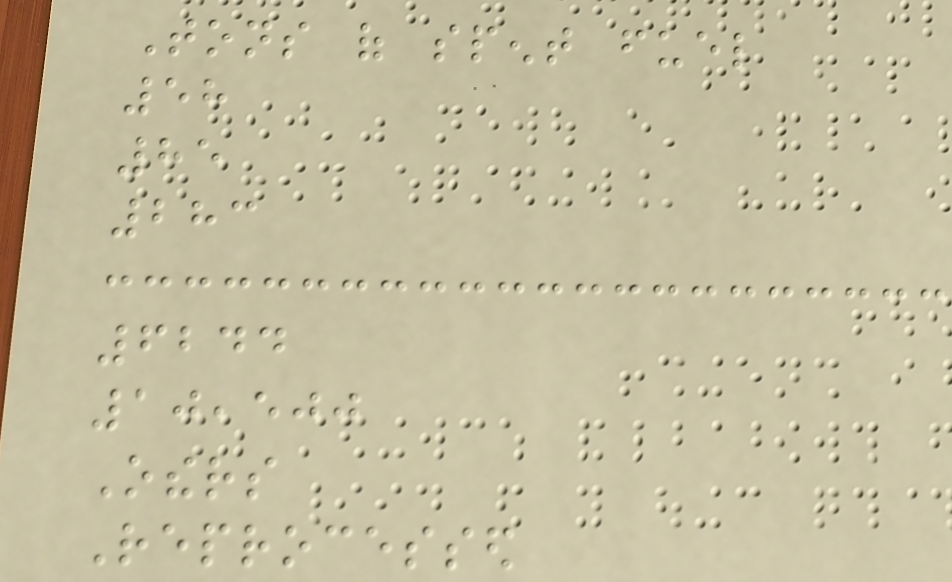Tons of spent fuel
58
85
283
6244
10,500
Others
Reprocessed
